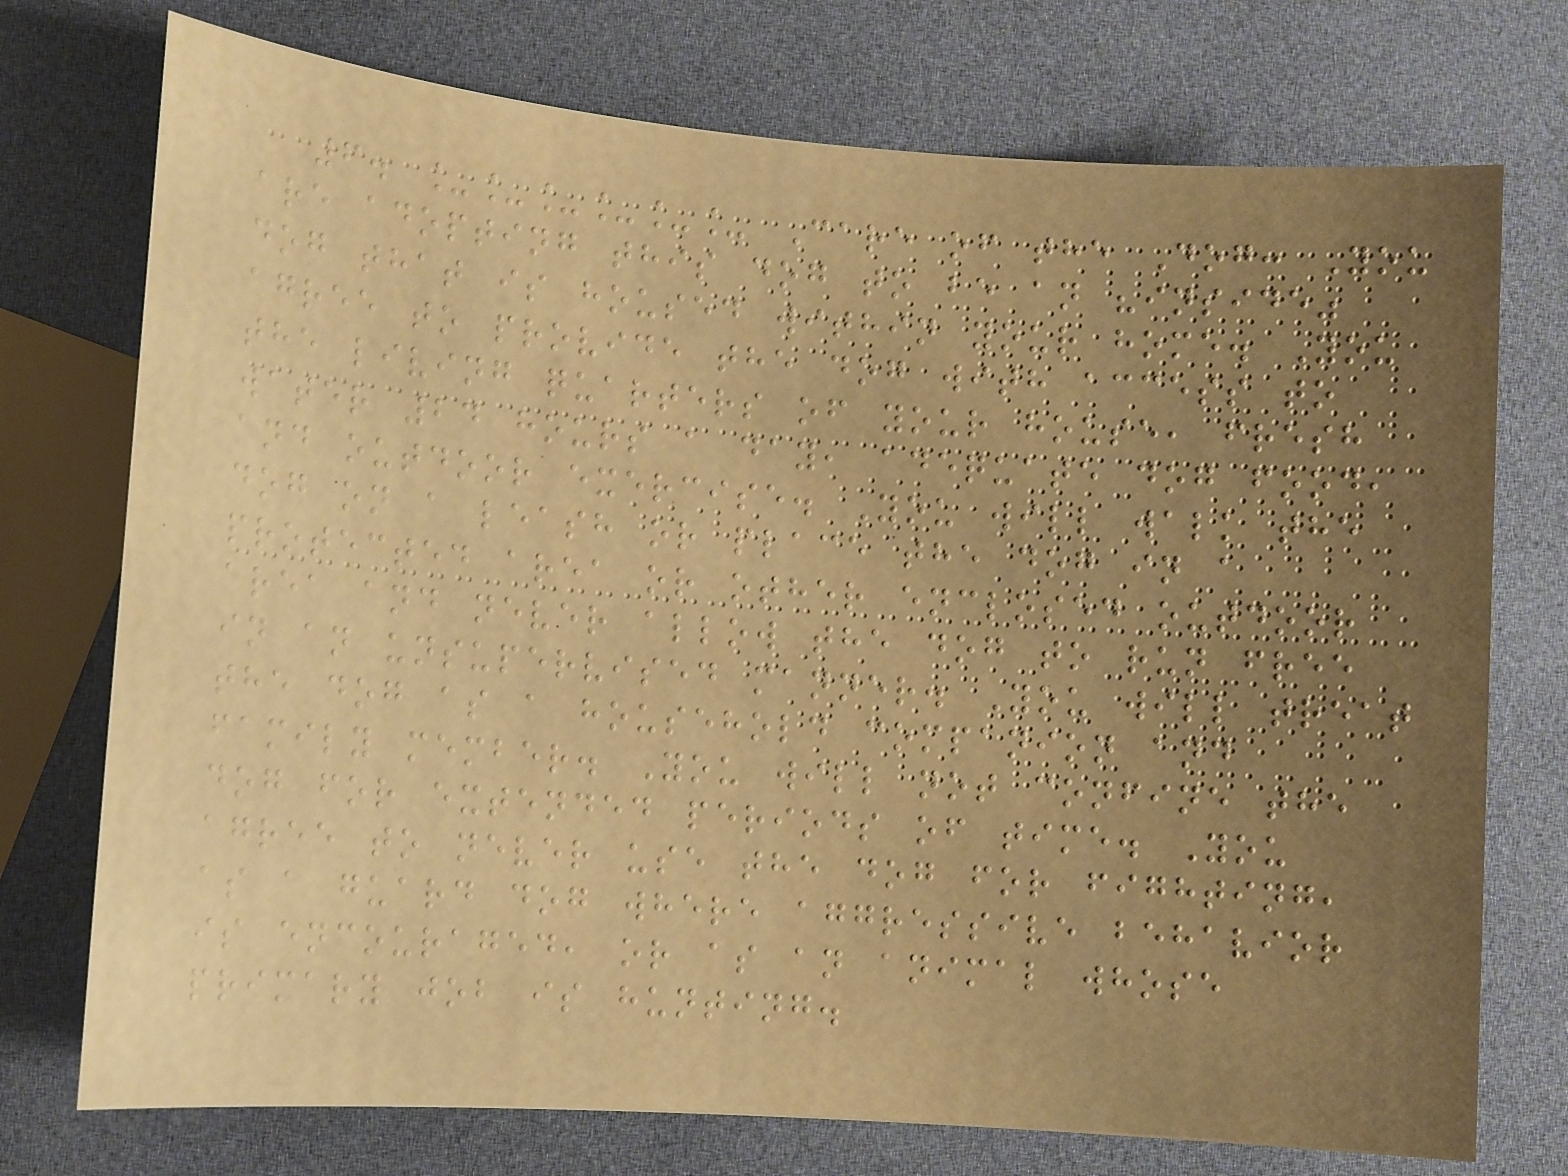6. ______ Care of the Dog: You
are adopting this dog to be an "inside"
dog that is housed within your home. You
agree to provide the dog with access to
the living quarters of your house, fresh
water 24 hours a day, adequate dog food,
and outdoor exercise. You will walk the
dog on a leash or place the dog in a
protected area or other enclosed outdoor
area and never allow the dog to run free
in an unsupervised manner. You will treat
the dog as a household companion and
family member. You will not confine the
dog for extended periods of time. You
agree to never use the dog for fighting,
as a guard dog where aggressive behavior
is encouraged, or as an animal whose
primary job is hunting.
